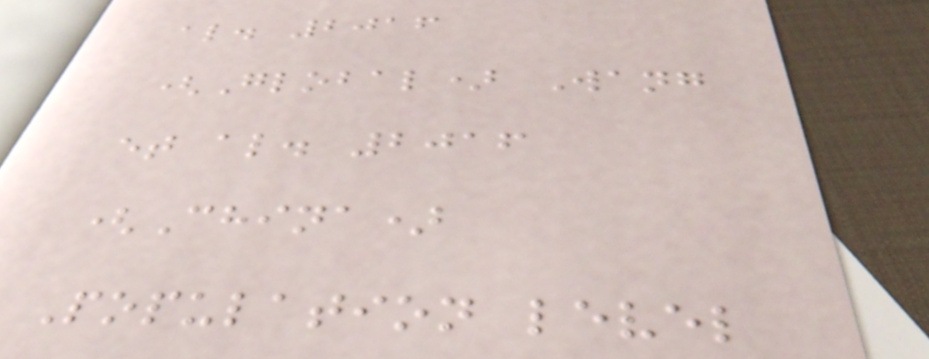al. 2016
(Global) Wang
et al. 2016
(China)
Population level
